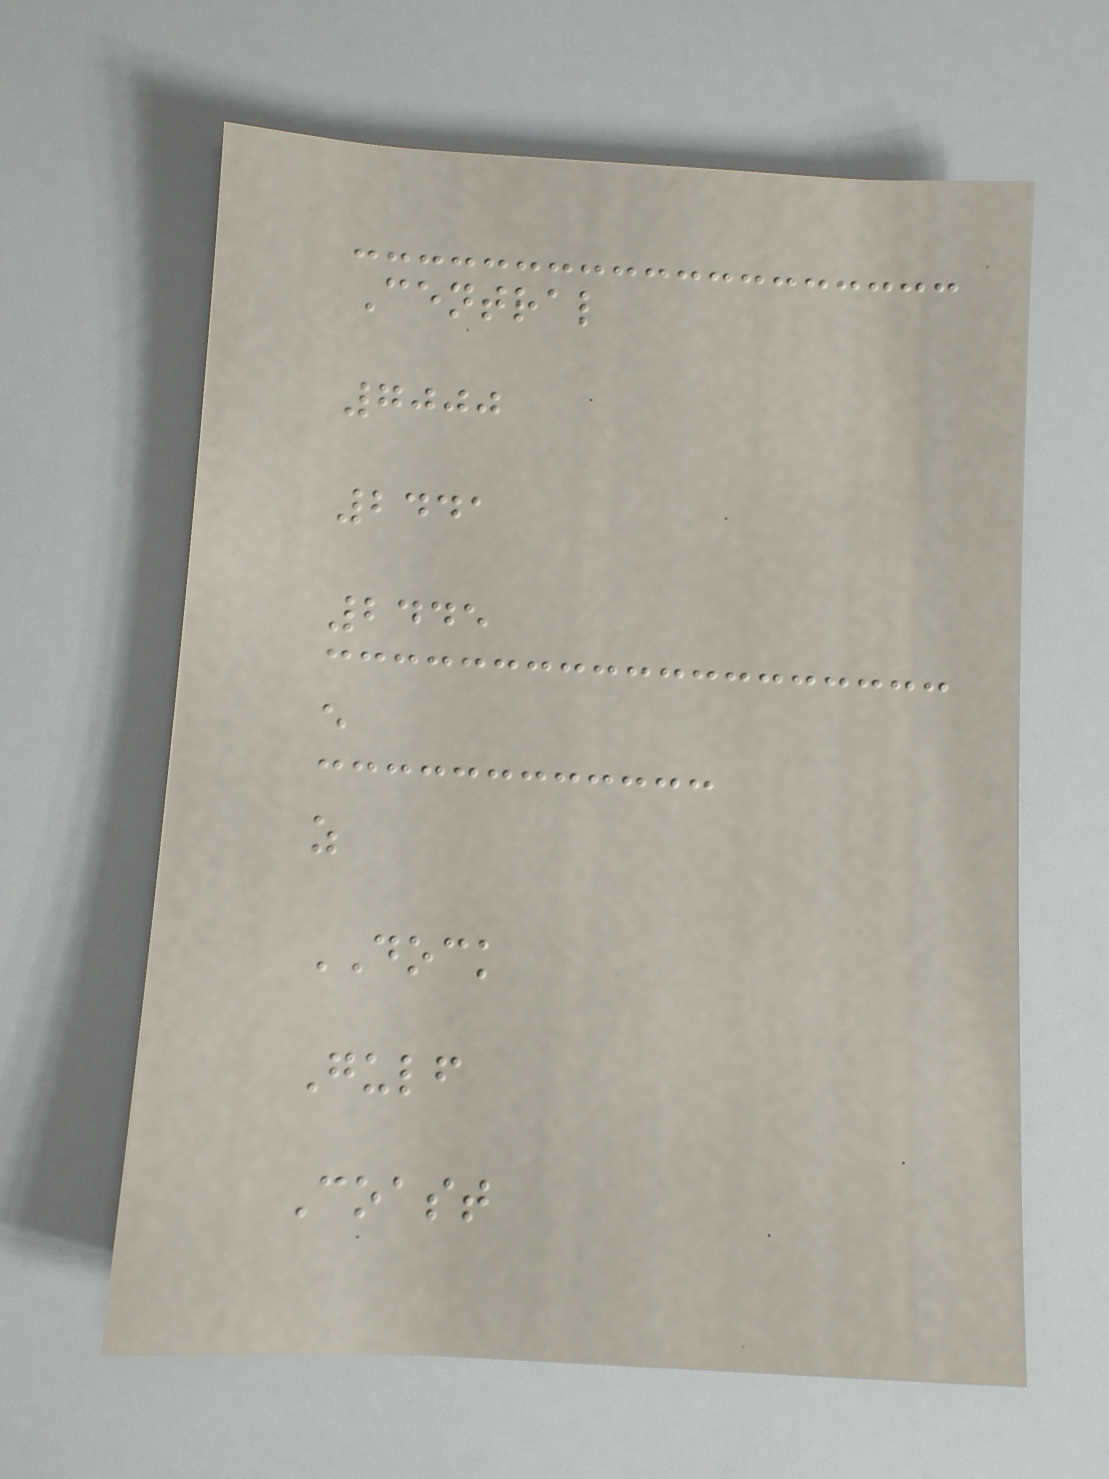Central
7000
2441
2445
e
z
DOCK
Gulf
Coast
